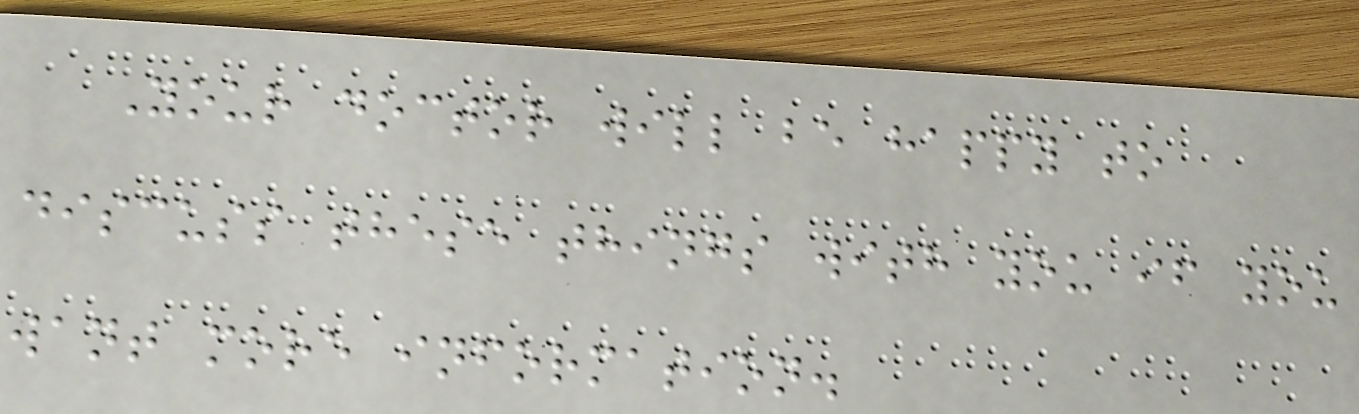Your doctor will be happy to
discuss these things with you if you
want more information.
